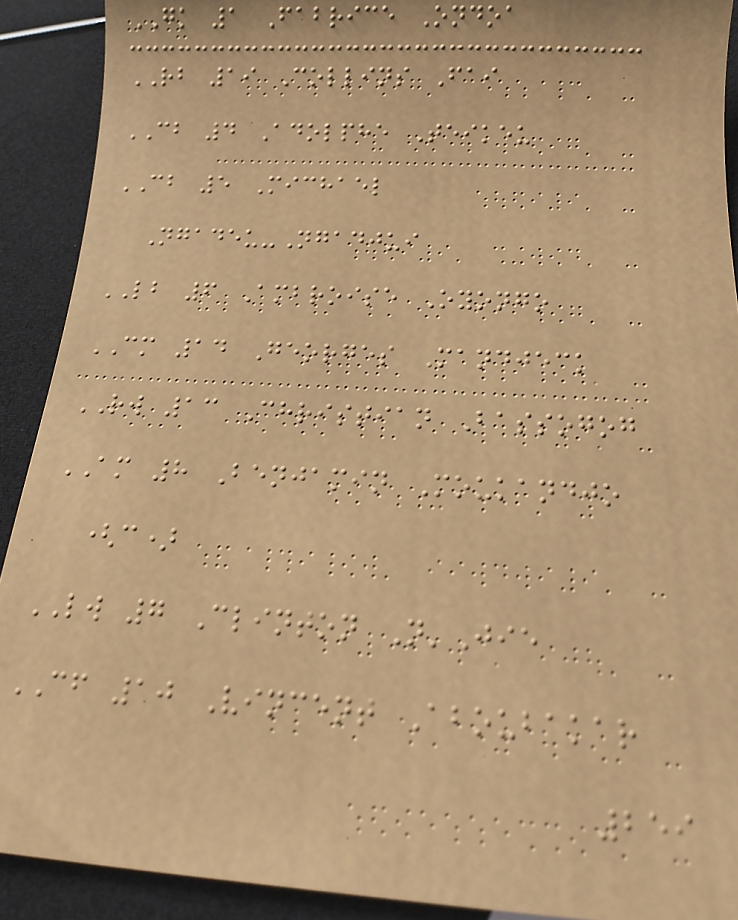GK 1 Fabrice Ondoa
RB 19 Collins Fai
CB 4 Adolphe Teikeu
CB 5 Michael
Ngadeu-Ngadjui
LB 6 Ambroise Oyongo
CM 14 Georges Mandjeck
RW 13 Christian Bassogog
AM 8 Benjamin Moukandjo
(c)
LW 7 Clinton N'Jie
CF 10 Vincent Aboubakar
259
